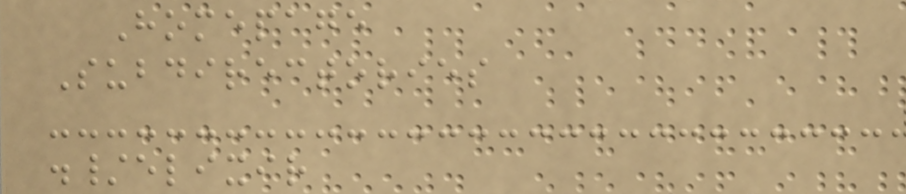Homepage
Subdirectories
./elixir
